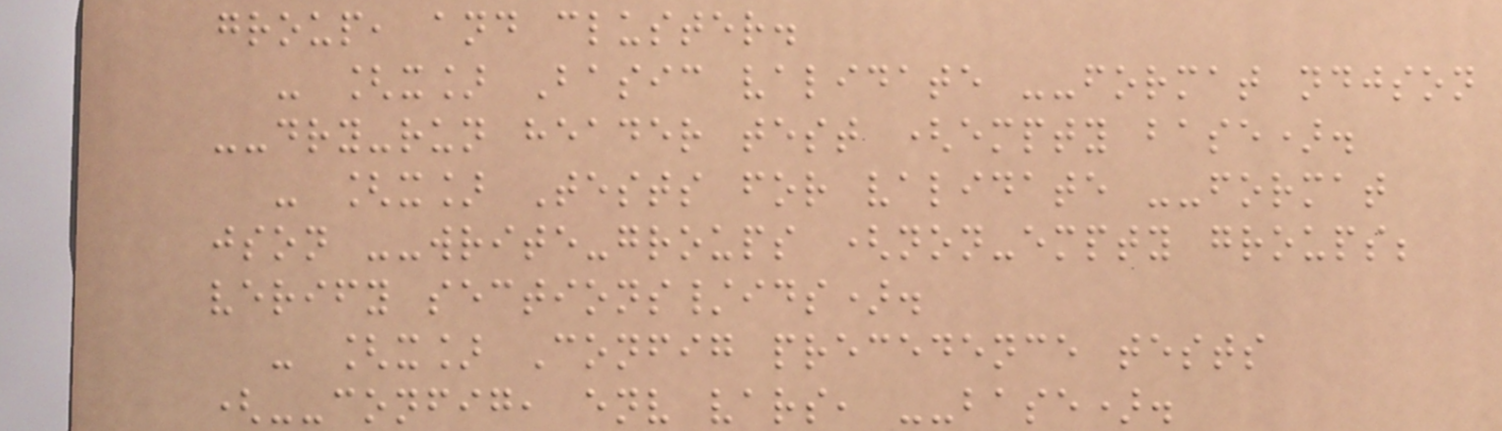group, and cluster.
- [x] Basic validate --format ndjson
--dry-run header test (empty base).
- [x] Tests for validate --format
json --write-groups (non-empty groups;
verify sections/ids).
- [x] Config precedence tests
(--config, env vars, --base).
